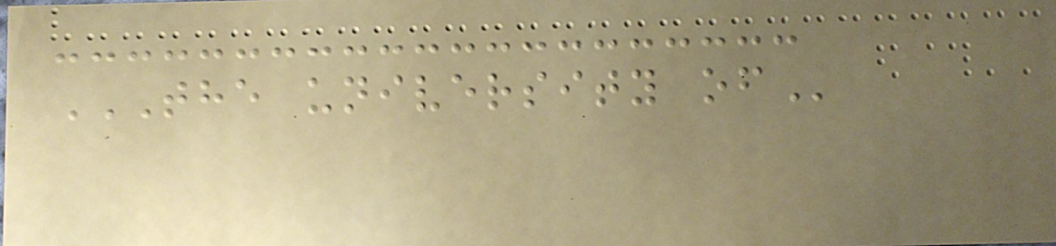THE UNIVERSITY OF
